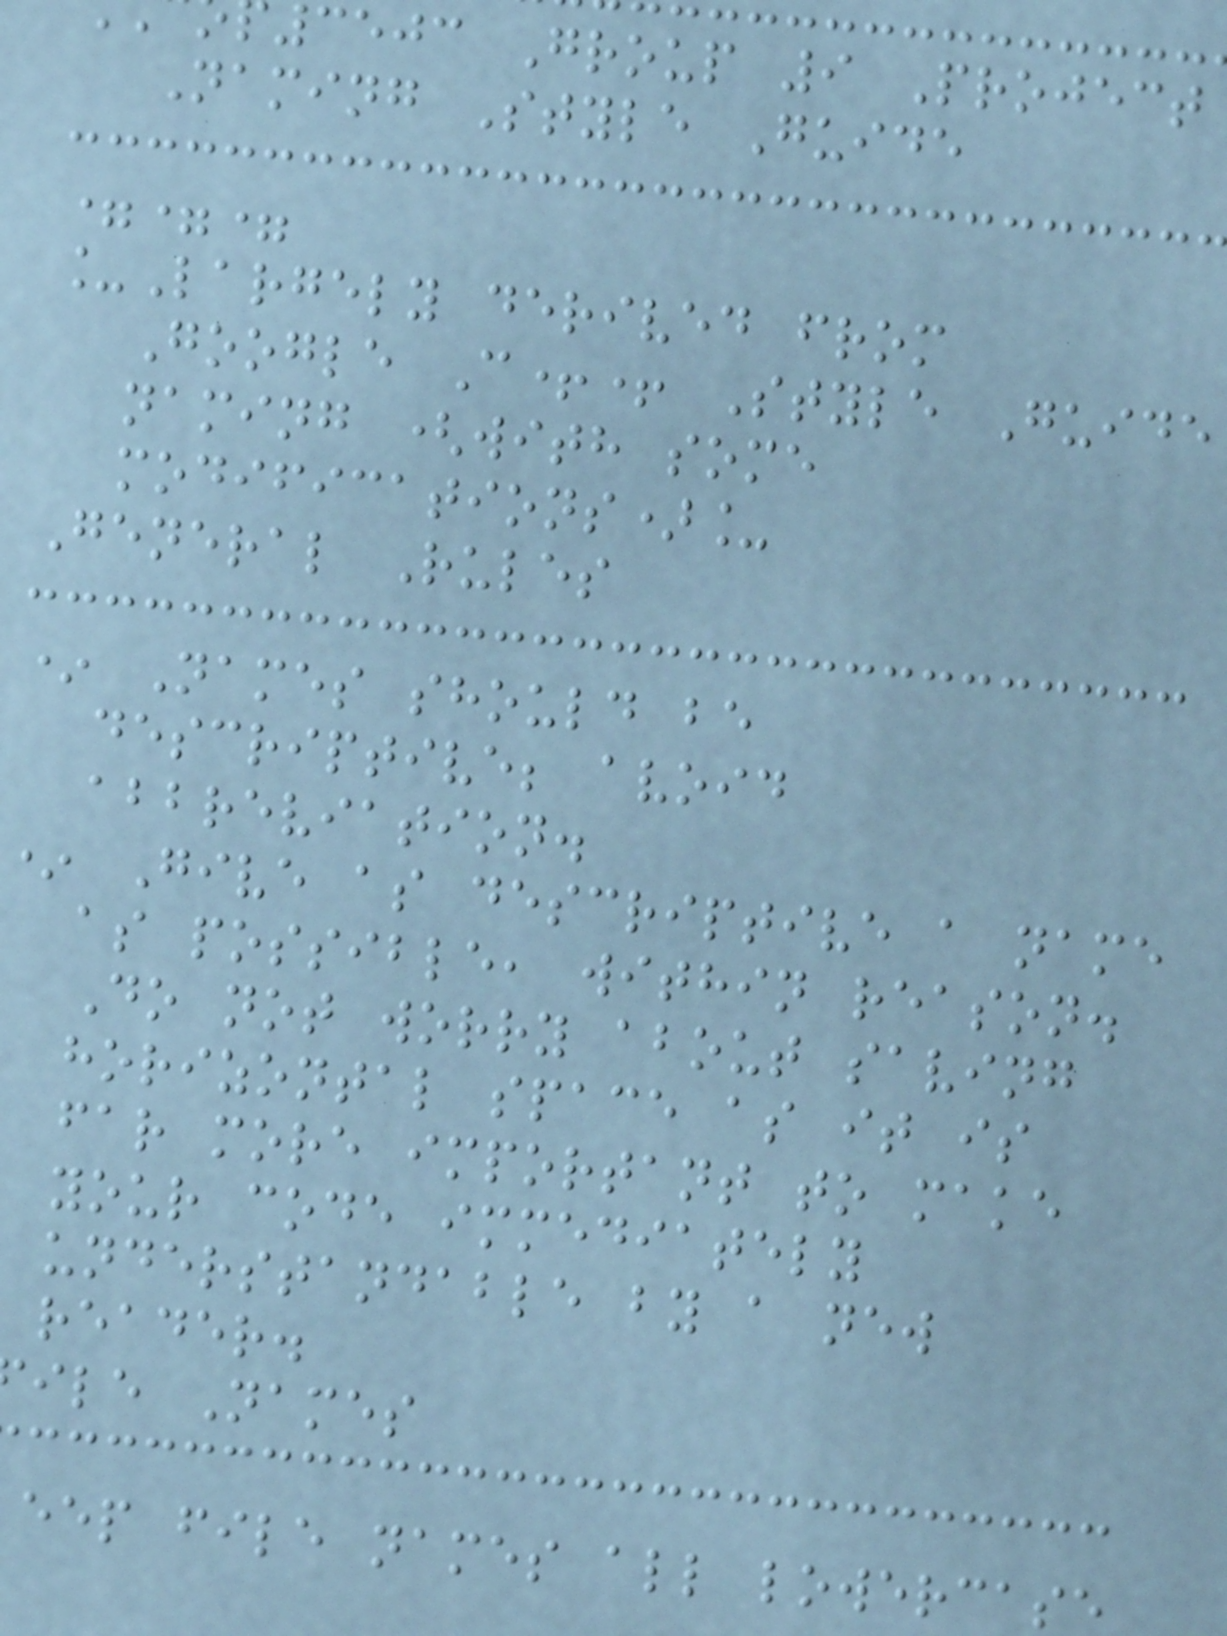3503 Group 9 Project
Naming Style Guide
===
_Largely derived from
Google C++ Style Guide
naming (with some
modifications)_
General Rules
* Names should be
descriptive; avoid
abbreviation.
* Give as descriptive a name
as possible, within reason.
Do not worry about saving
horizontal space as it is
far more important to make
your code immediately
understandable by a new
reader.
ile Names
eep file names all lowercase
